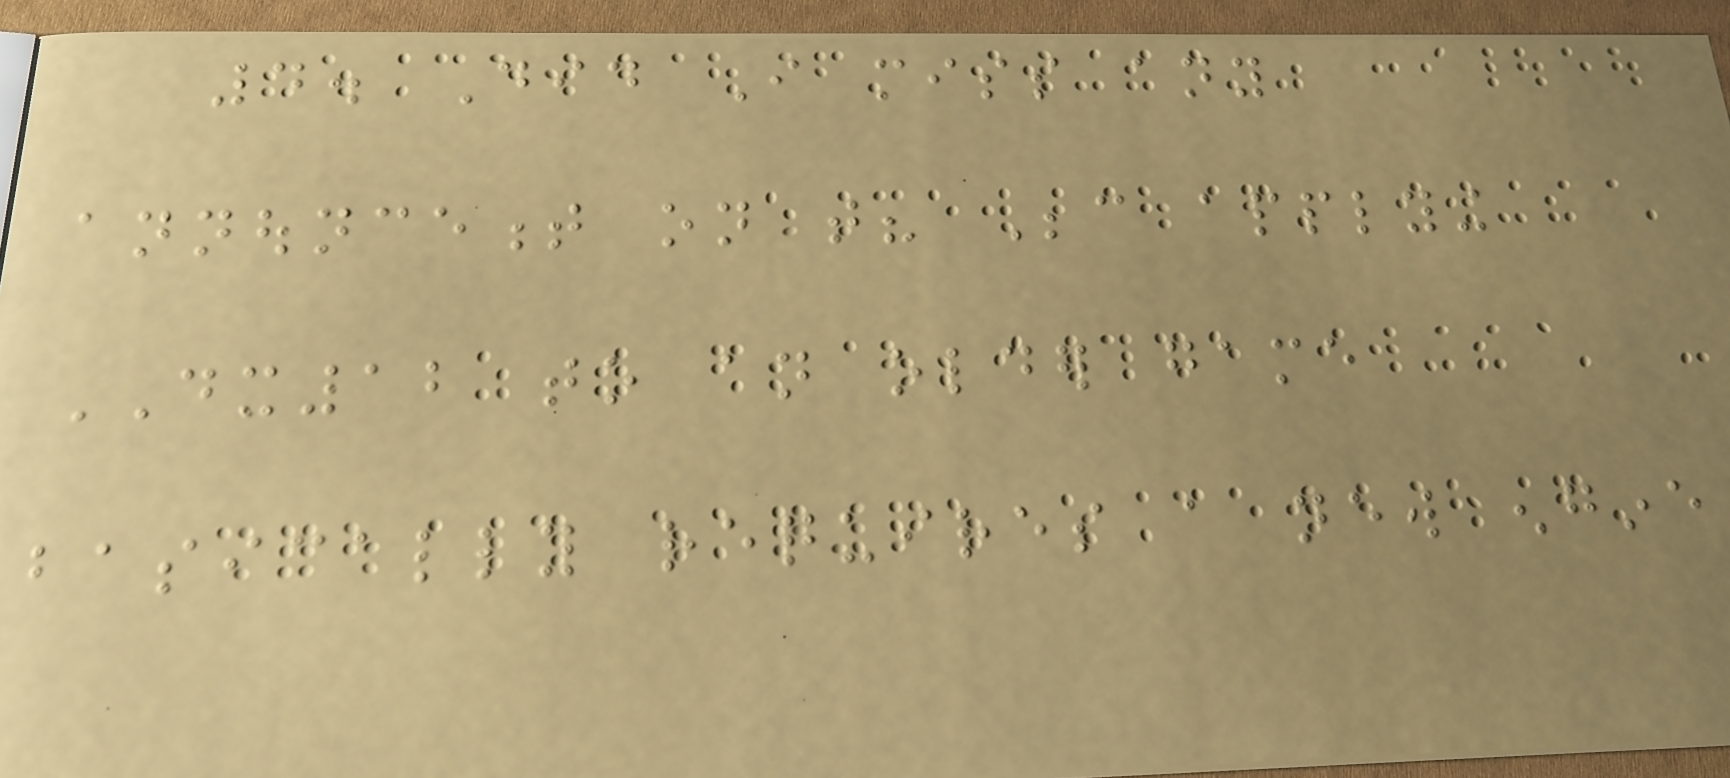4. Did I miss any
announcement on that? Because applying
DX12 to an older game
basically requires a new engine
